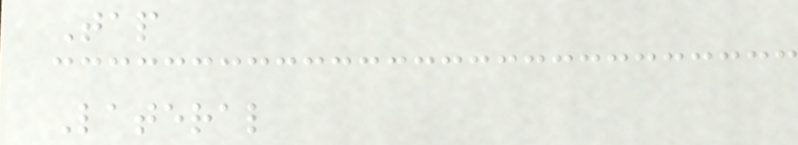Tap
Lateral
